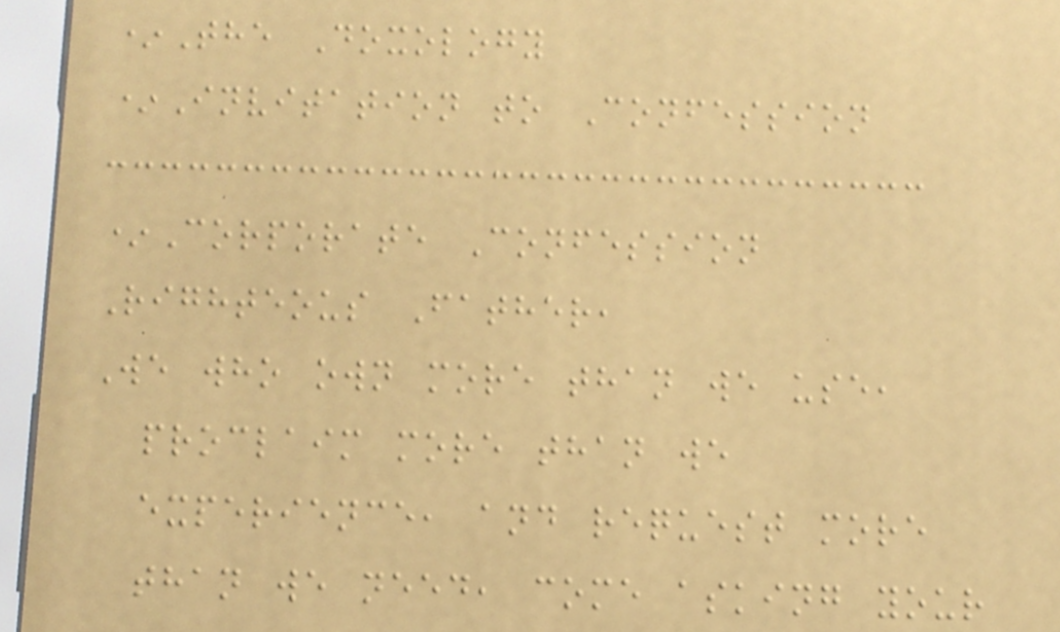*The Doxology
*Invitation to Confession
*Corporate Confession
Righteous Father,
We who own more than we use,
proclaim more than we
experience, and request more
than we need, come asking your
